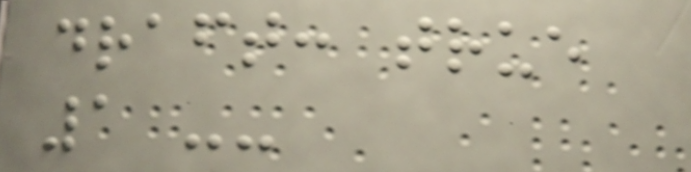draft: true
1 --
